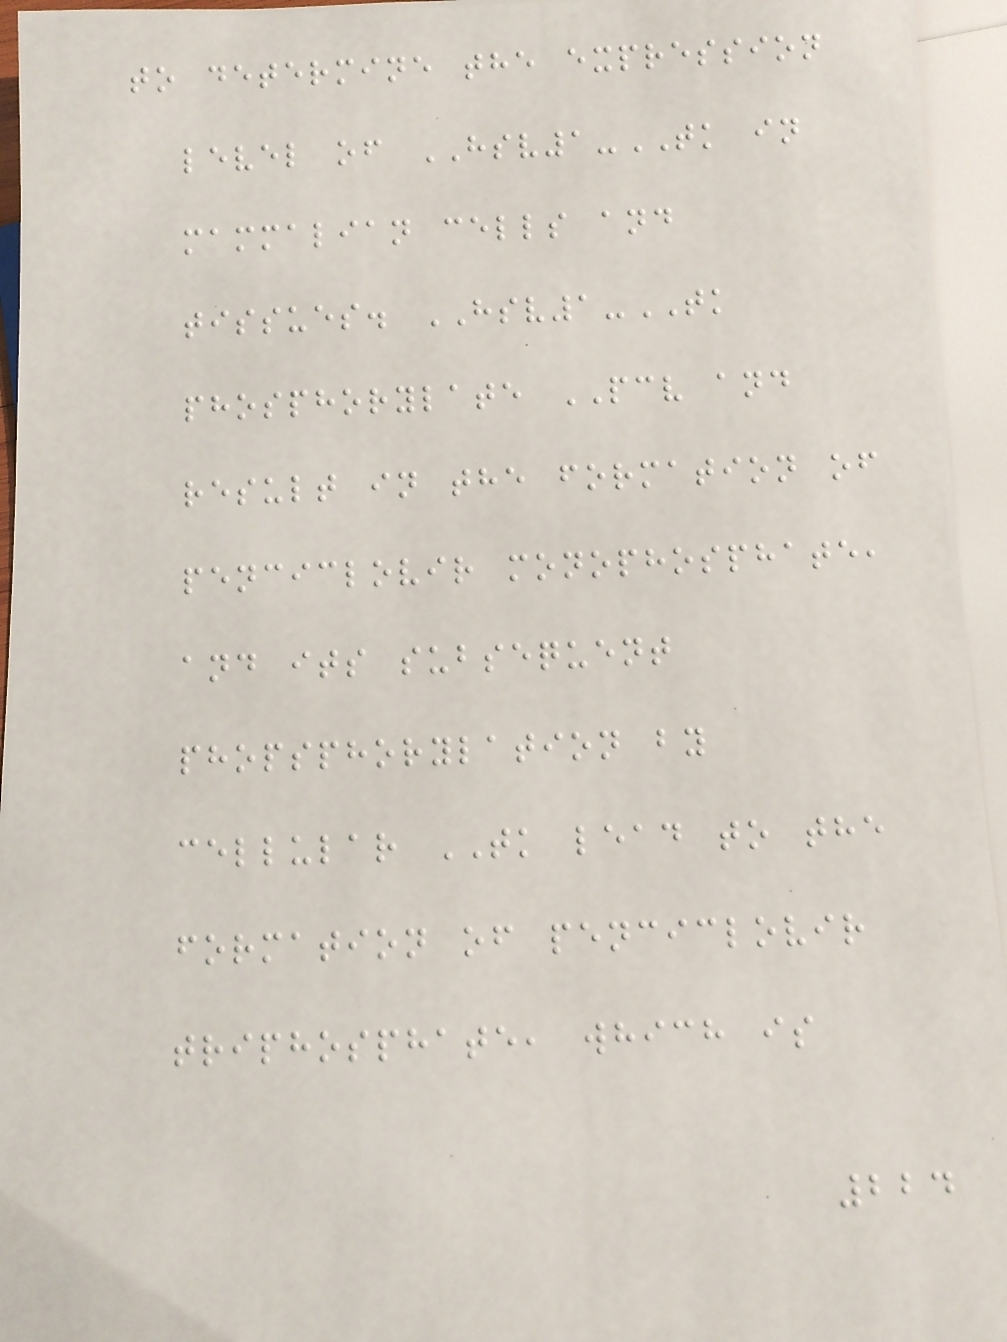to determine the expression
level of HSV1-TK in
mammalian cells and
tissues. HSV1-TK
phosphorylate PCV and
result in the formation of
penciclovir monophosphate,
and its subsequent
phopsphorylation by
cellular TK lead to the
formation of penciclovir
triphosphate, which is
224
